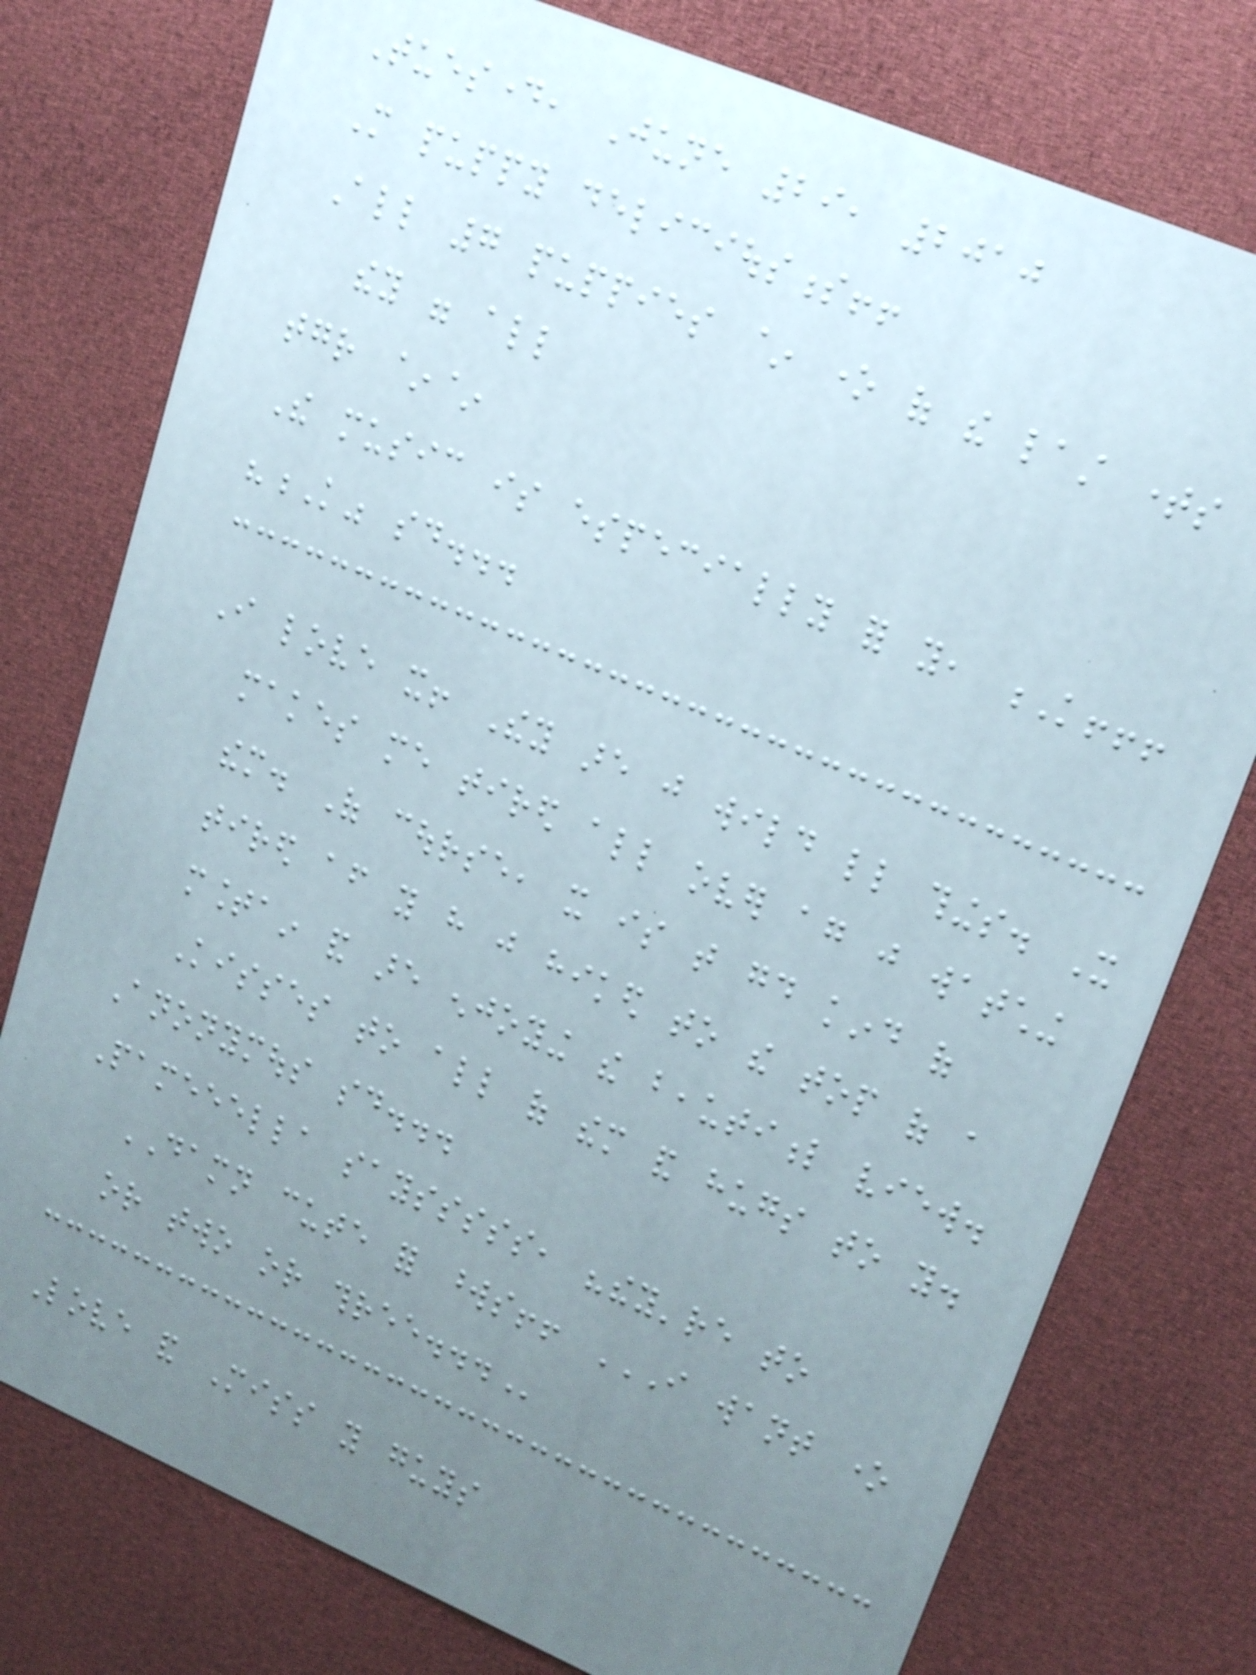Tuesday, June 29, 2010
More puppy deliciousness!!
All 7 puppies ~ one of the last times
they were all
together ~~
The music is especially for you, K!!!
"K" said...
I love it! They are just wild little things. It
makes me tired all over again just watching
them. Of course, it is that good kind of
tired after you have just hiked to the top of a
mountain and are enjoying the beautiful view.
Kisses to all of them and hugs to you.
Anonymous said...
Pameeella saysssss, "they're to
DAMN cute for words!! I WANT ONE
OR TWO OR THREE...
Love and Miss you guys
